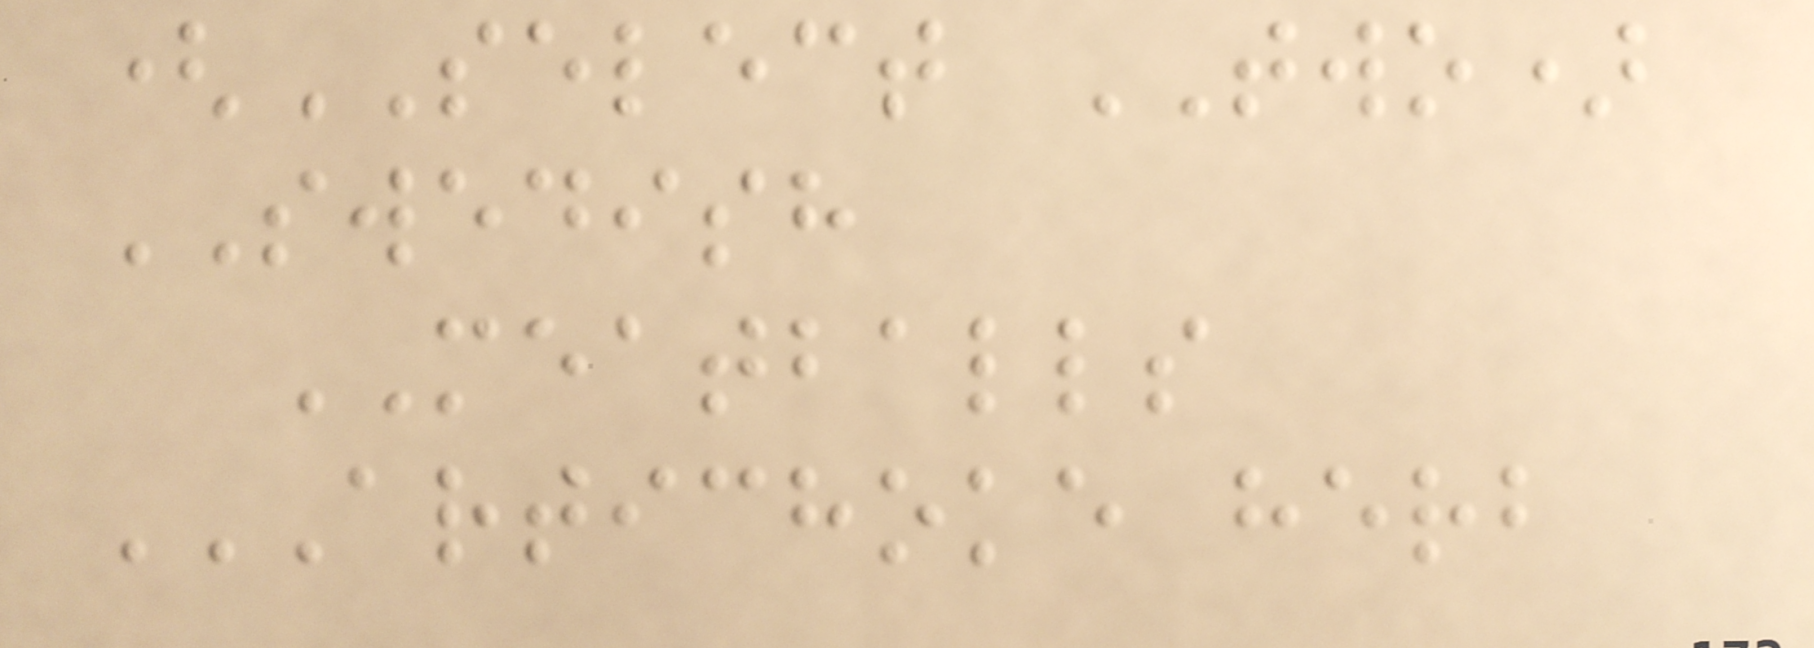(SELECT TWO)
SWEDISH
MEATBALLS
ARTICHOKE HERB
